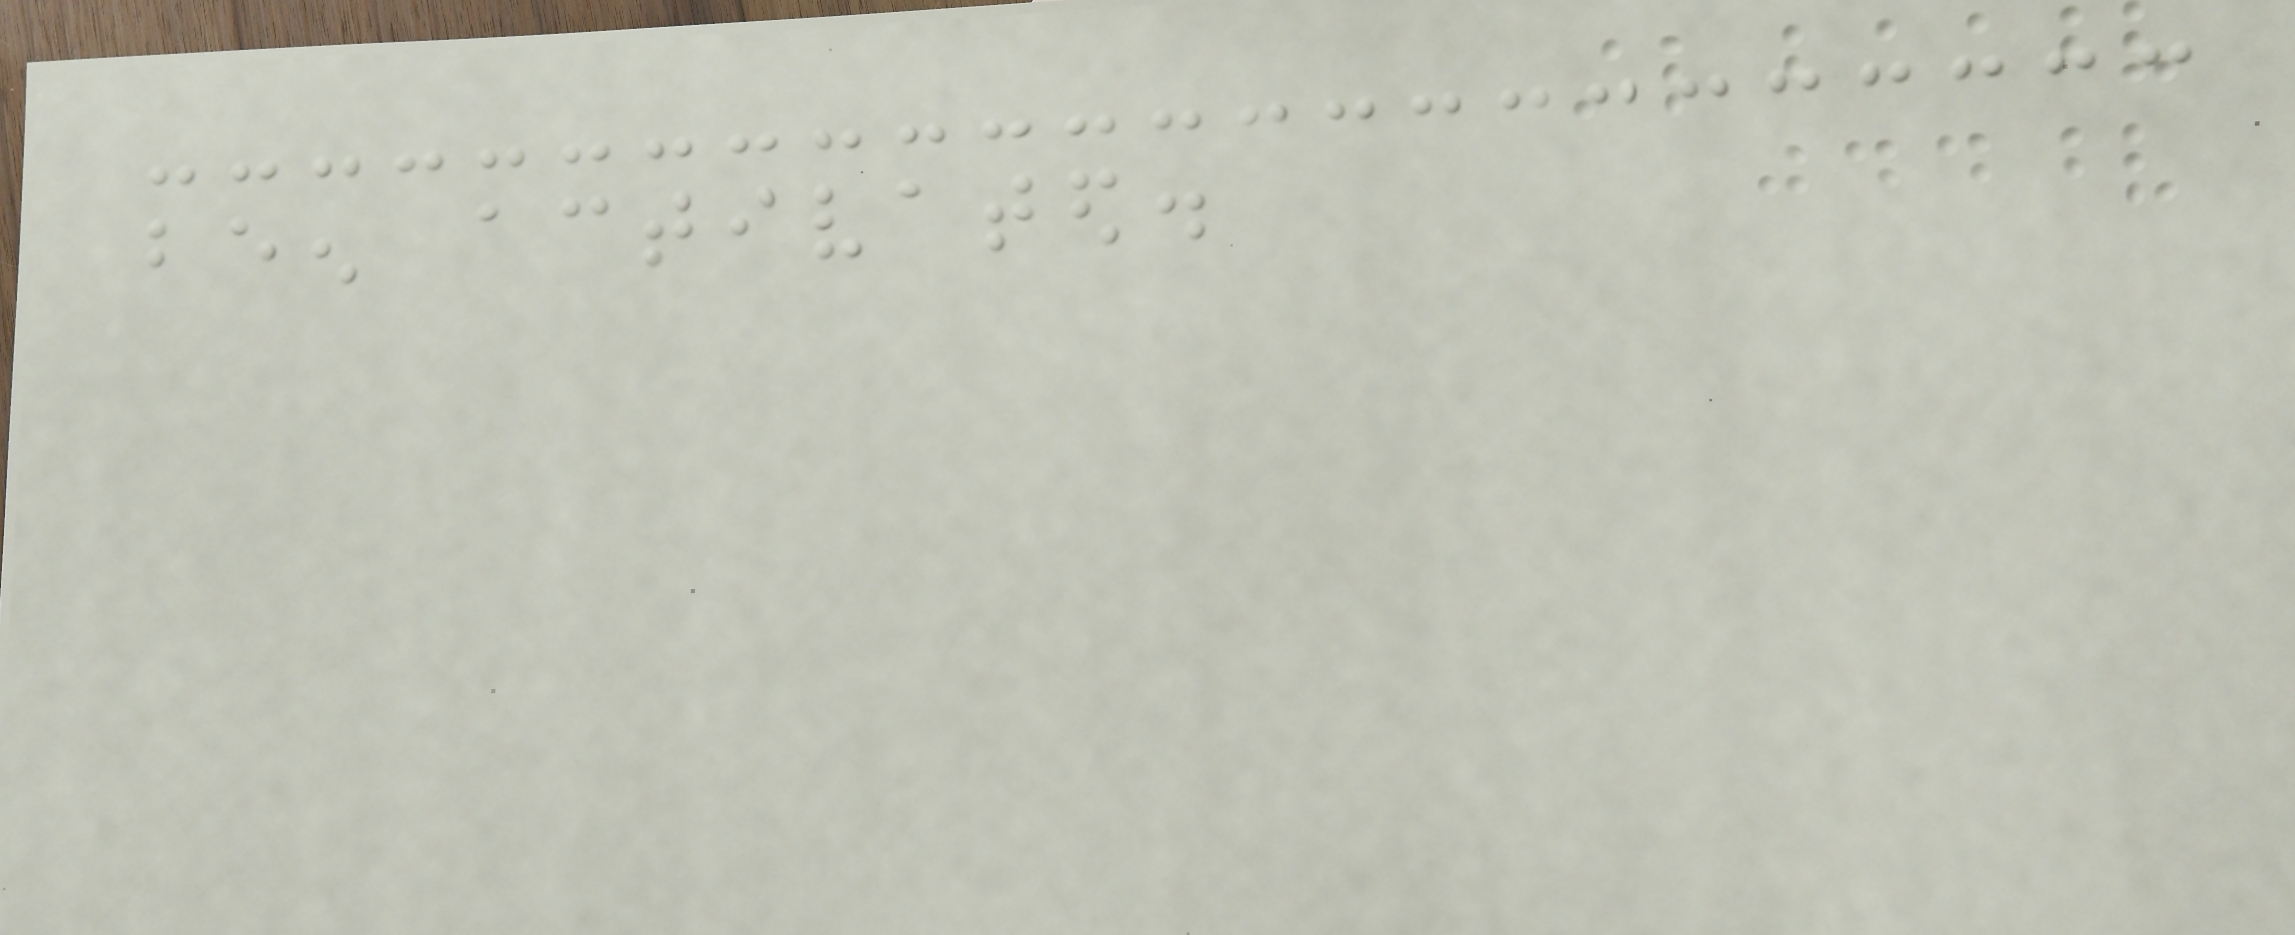been activated.
